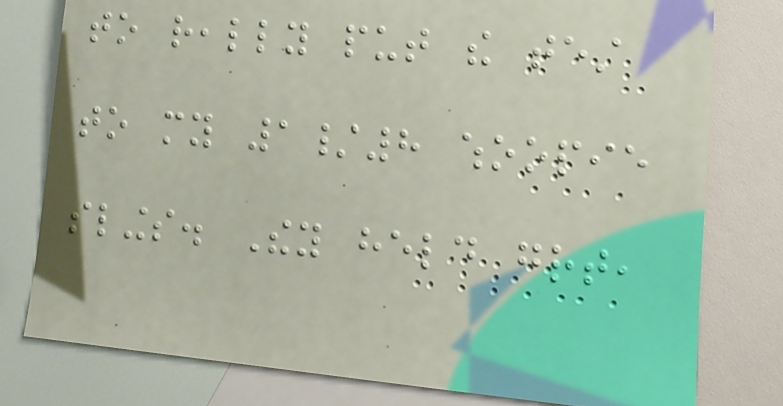to really put the test
to my 1/8 whoopie
slings. They held great,
